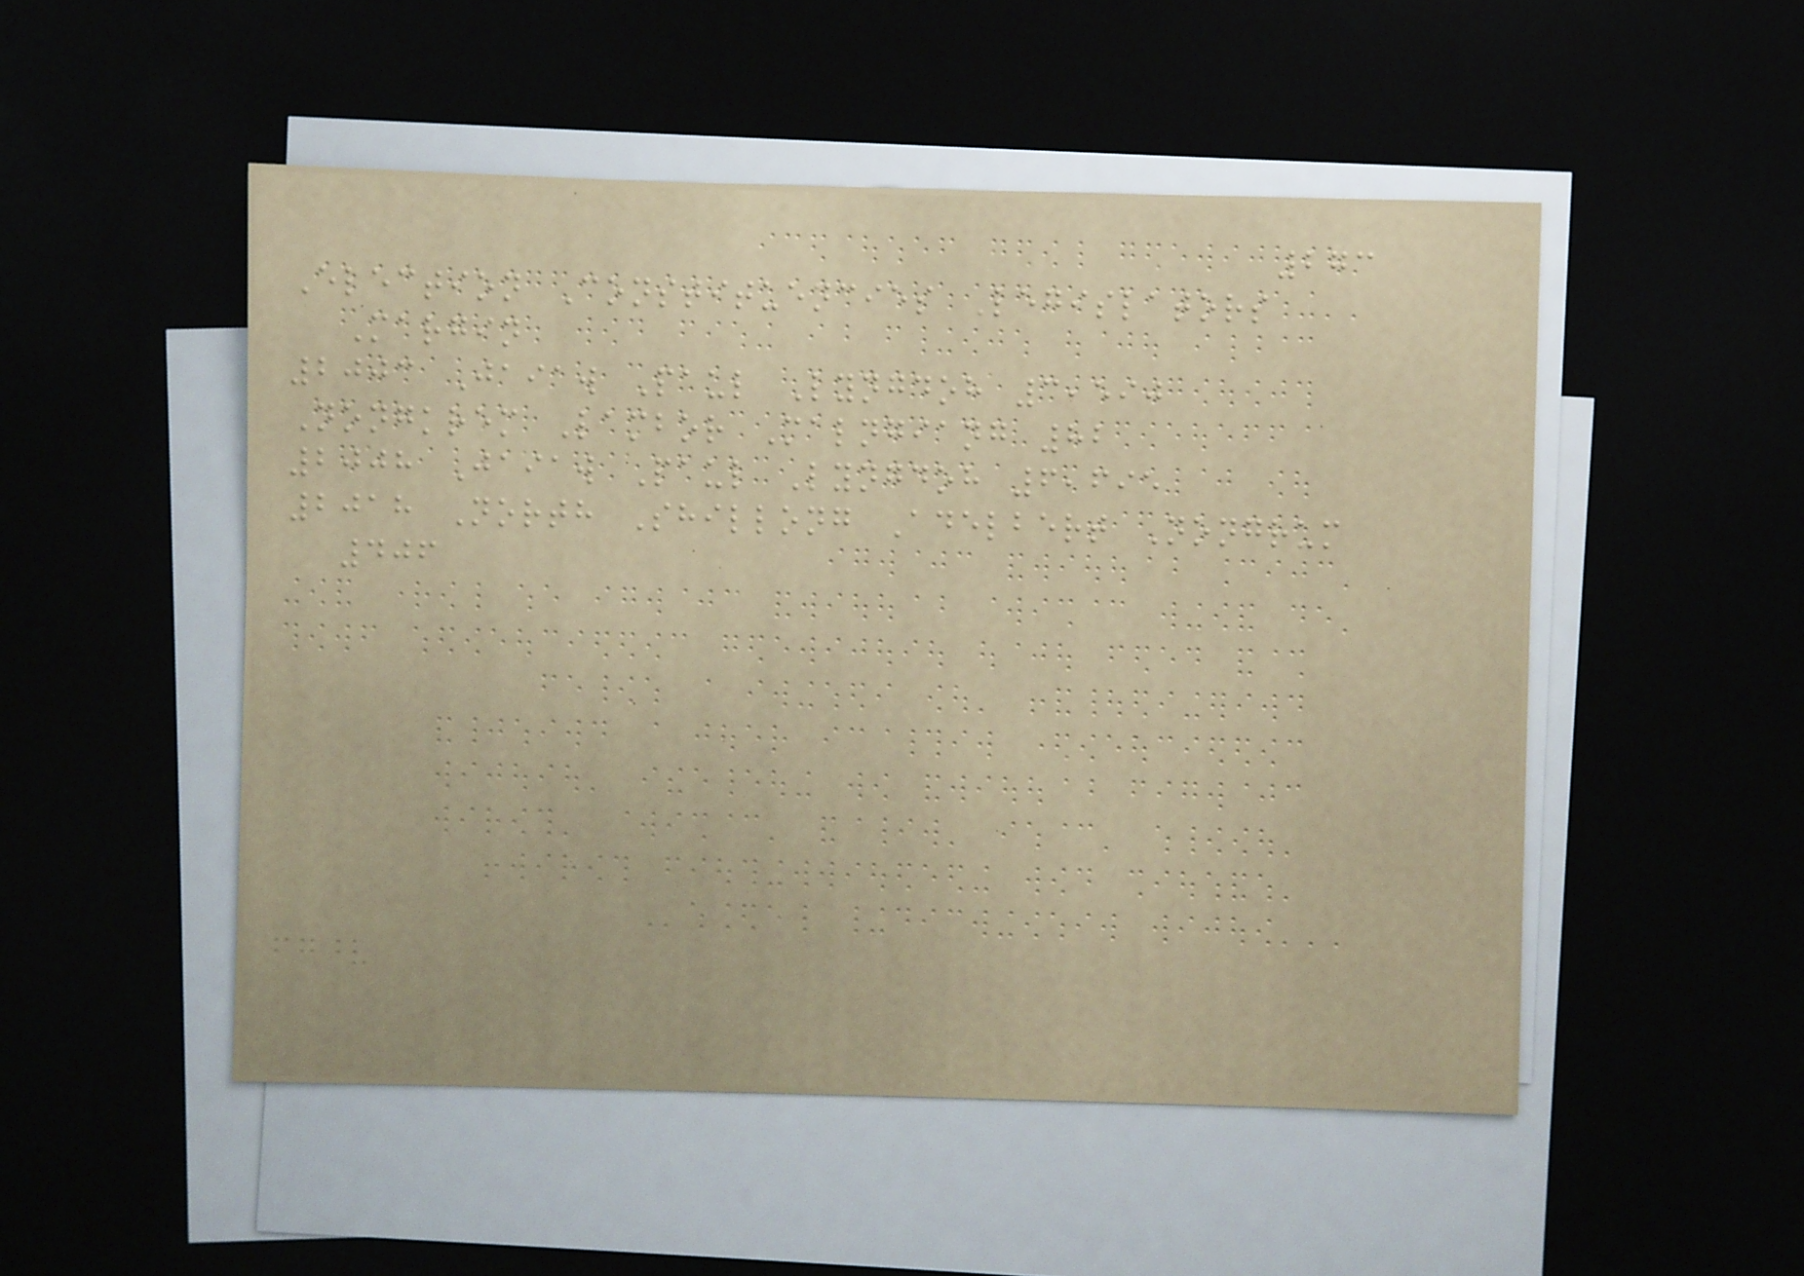273
Election Constituencies Legislators
Margin
2003 Jaiaw Paul Lyngdoh 3,590
Nongkrem Lambor Malngiang 82
2008 Jaiaw Paul Lyngdoh 6,695
2018 North Shillong Adelbert Nongrum
406
